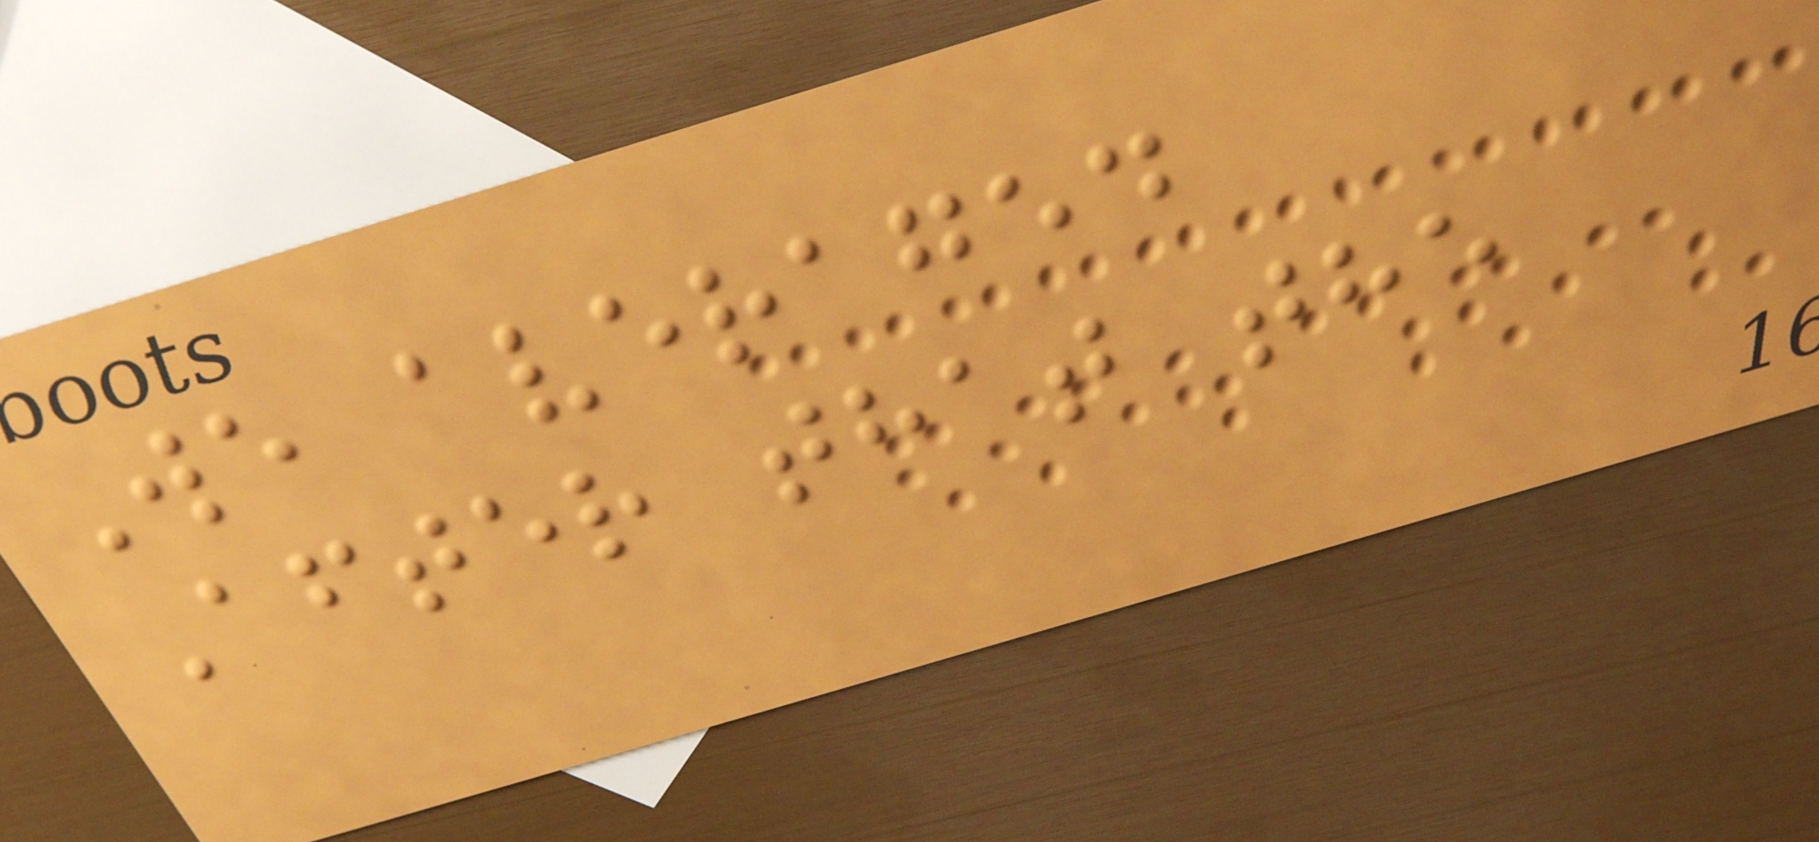We averaged
After that the
